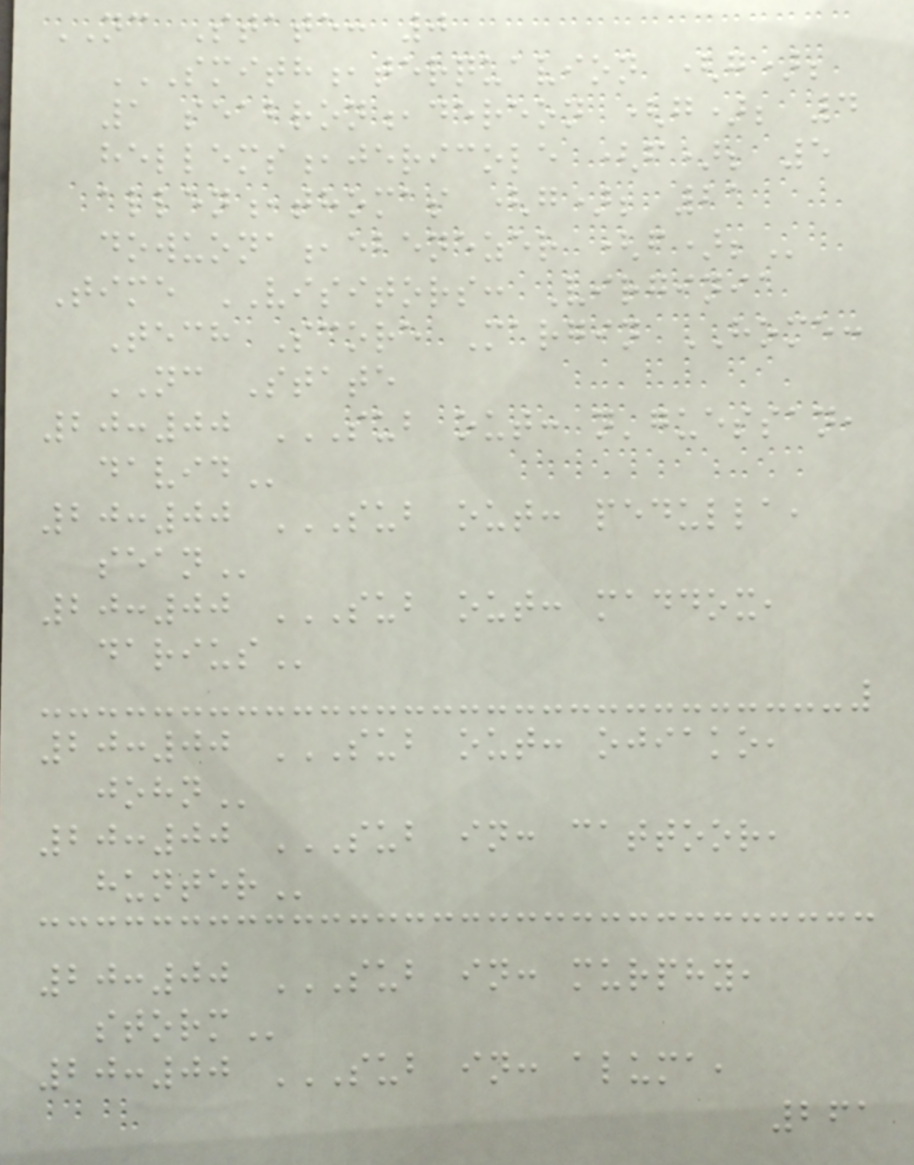NC State: 0
SMITH,TERQUAVION (G);
1 SEABRON,DEREON (G); 4
HELLEMS,JERICOLE (F); 5
ALLEN,THOMAS (G); 21
DOWUONA,EBENEZER (F);
Time VISITORS: Virginia
Tech Score Margin HOME:
NC State
20:00 SUB OUT: N'GUESSAN,
DAVID
20:00 SUB OUT: PEDULLA,
SEAN
20:00 SUB OUT: MADDOX,
DARIUS
20:00 SUB OUT: OJIAKO,
JOHN
20:00 SUB IN: CATTOOR,
HUNTER
20:00 SUB IN: MURPHY,
STORM
20:00 SUB IN: ALUMA,
261
